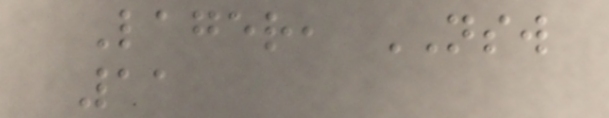Lager, NSW
11
